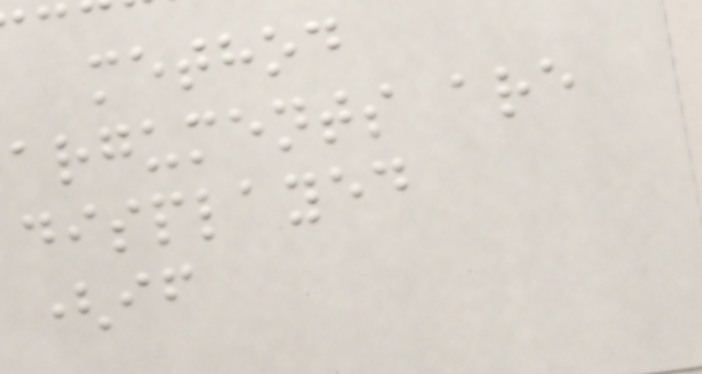method
arguments are
displayed
(if
